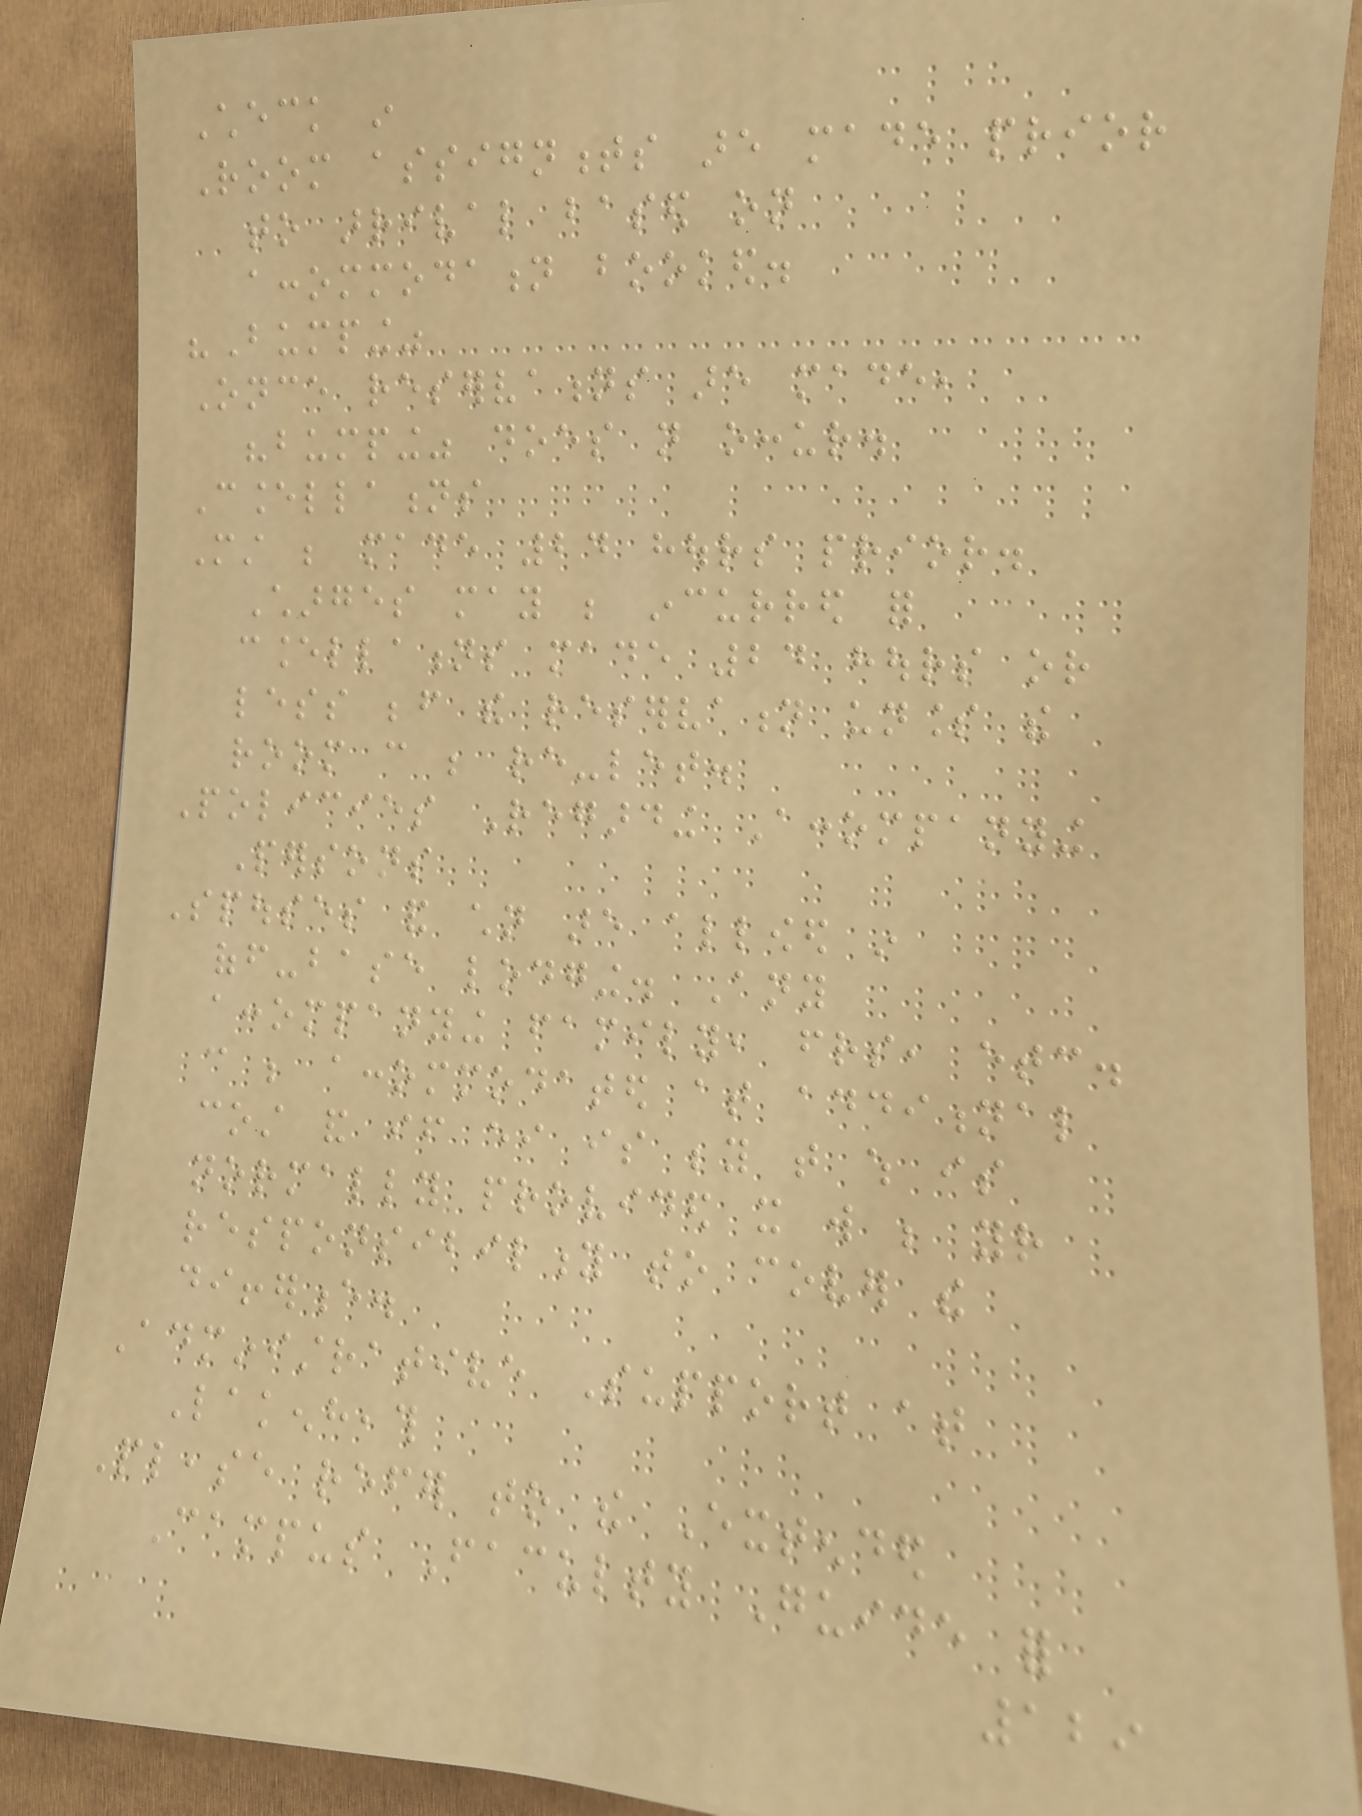Check in
Room assignments are made prior
to arrival based on
accommodation booked.
"Bumping"
Once reservations are made,
"bumping" does not occur.
Cancellations
Must be made 24 hours prior.
Charges may be incurred for
cancellations made 24 hours or
less before the reservation unless the
room can be re-let.
Policies Regarding Accompanying
Persons
Spouses and children are allowed in
off-base lodging. Any
accompanying family, friends, etc.
can be accommodated at additional
cost and if either is beyond that which is
normally provided it will be your
responsibility to cover the
difference.
Administrative Support at
Lakenheath
Please refer to the Extended
Campus Faculty Guide for
129
